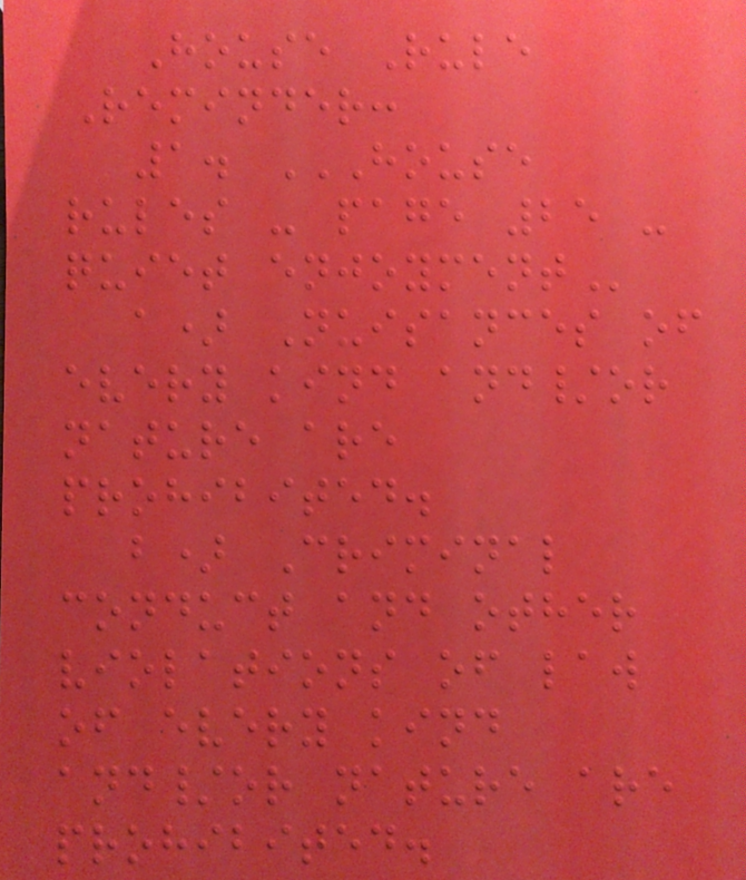House Rule
Reminder:
1. HOUSE
RULES - PAGE 25 -
QUIET ENJOYMENT
a) Nuisances of
every kind and/or
nature are
prohibited.
b) Criminal
conduct and other
violations of law
of every kind
and/or nature are
prohibited.
